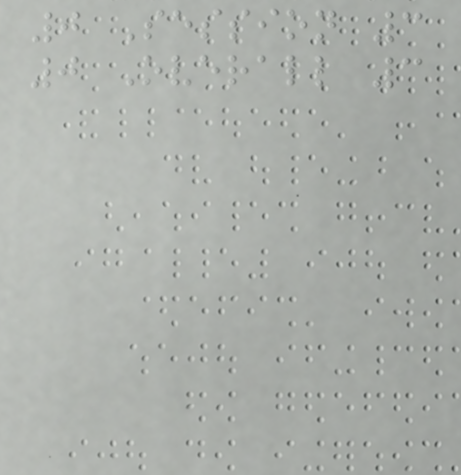0 Session 3
0 Overall 3
